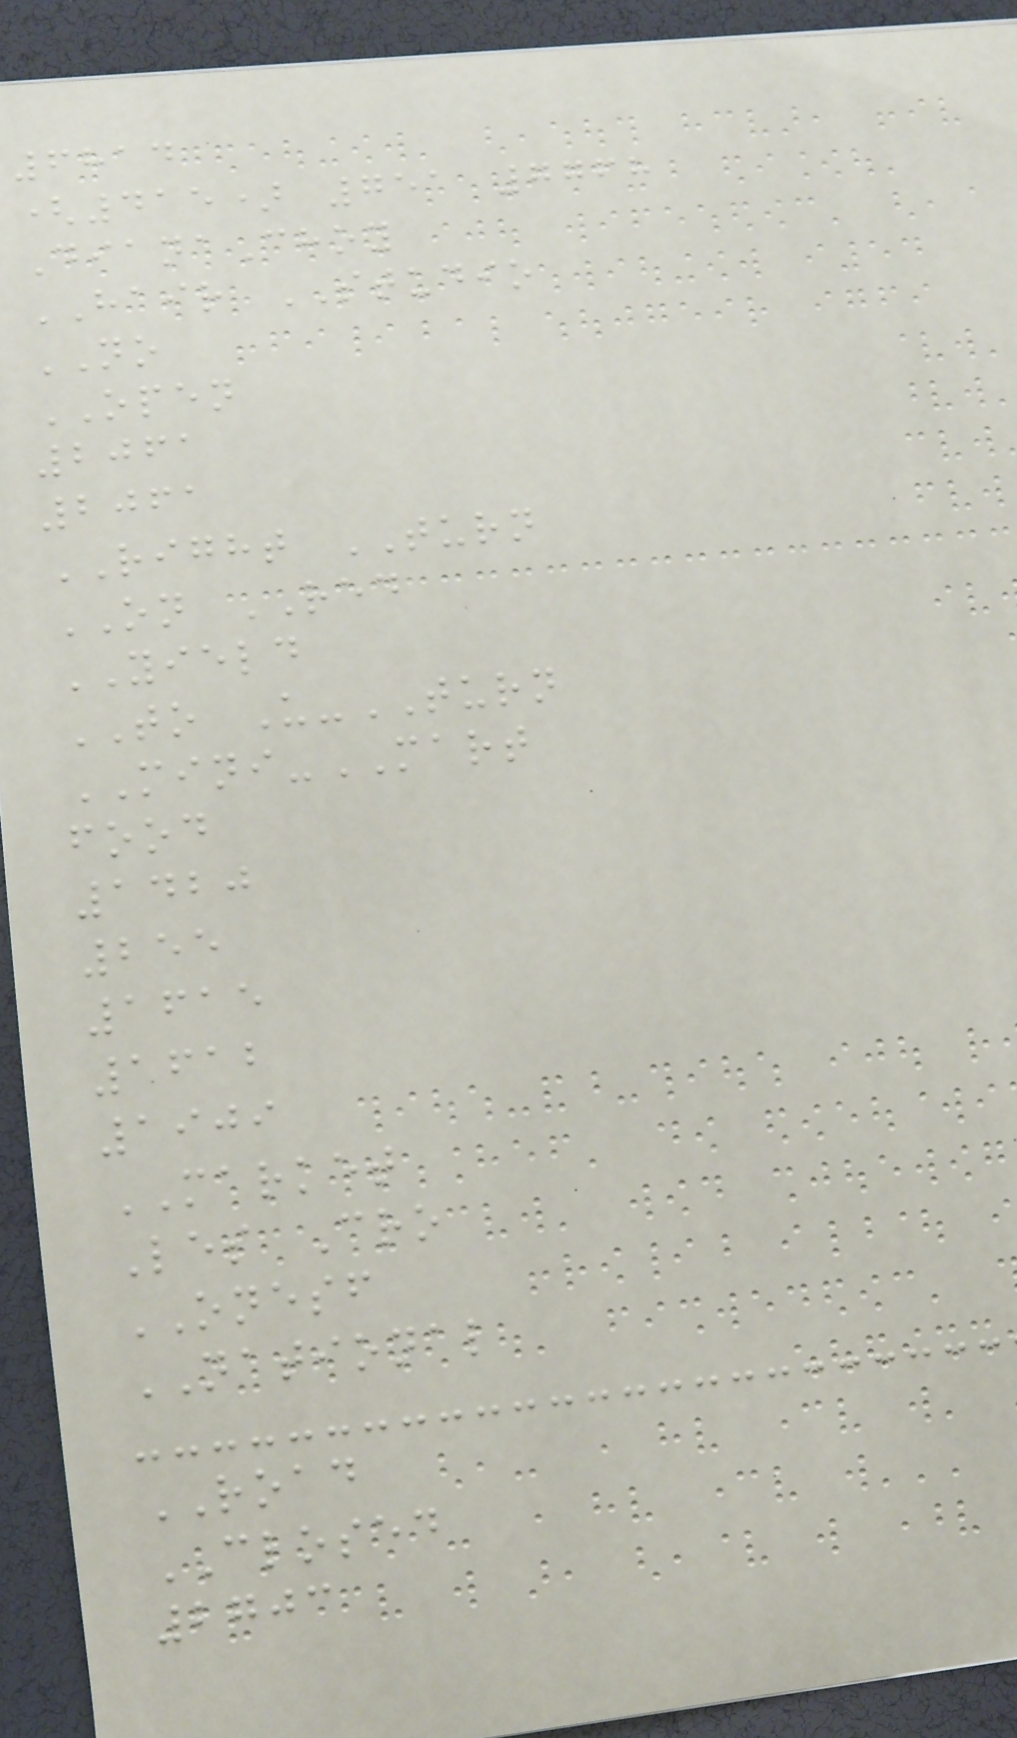6814
(415) 751 7768
DianaChoy
HAIR STUDIO
NO
OPEN
2061
2061
RIGHT TURN
ON RED
YIELD
TO U-TURN
MINI-MART
food
1420
255
1615
1612
1909
MARKET
Les Cro
ONESF
NATIONAL
ROAD
CLOSED
2703
